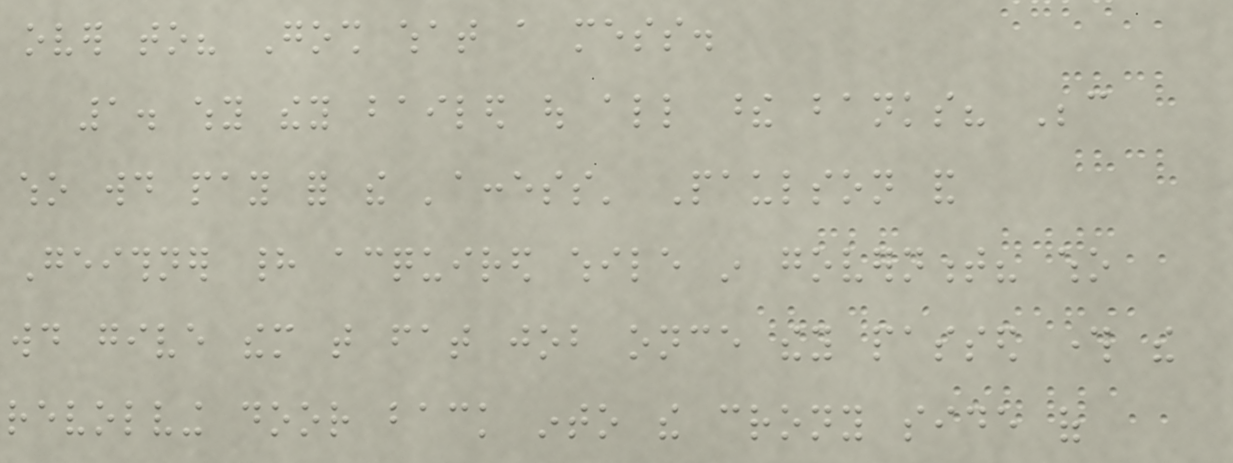over to? Gosh what a mess.
1. why they bailed out all these banks? Because
who would pay for the 'access' Paulson and
Geithner had acquired while in government? who
would give them that fat job once they passed through the
revolving door back into the crony side of
